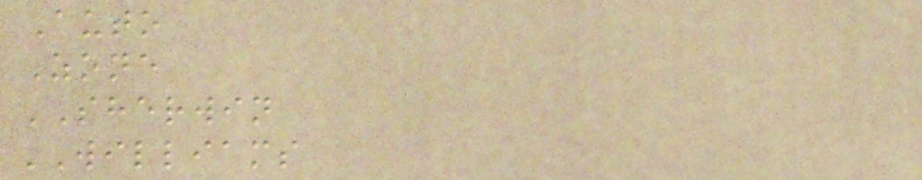Auto
Zone
SHERWIN
WILLIAMS
